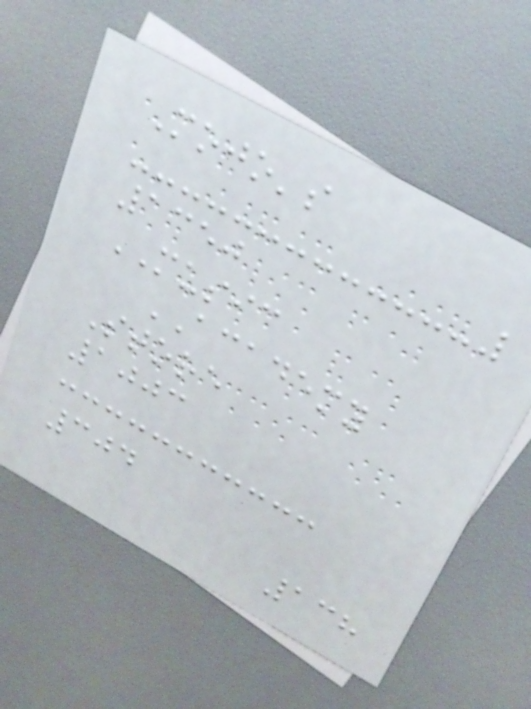Mojo's
1350
MUSIC
ACADEMY
Store
1003
304
138
